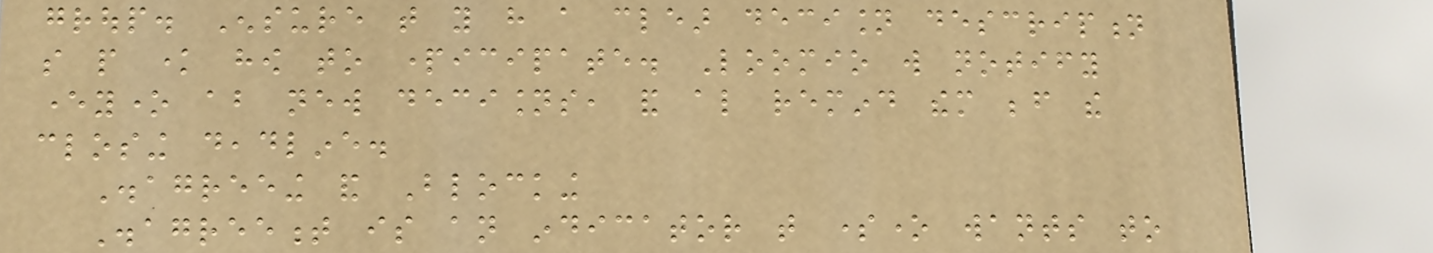group. Ensure that you have a clear decision description
so people know how to participate. Loomio will notify
everyone about new decisions, and also remind them before the
closing deadline.
Disagreeing and Blocking
Disagreement is an indicator that someone wants to
